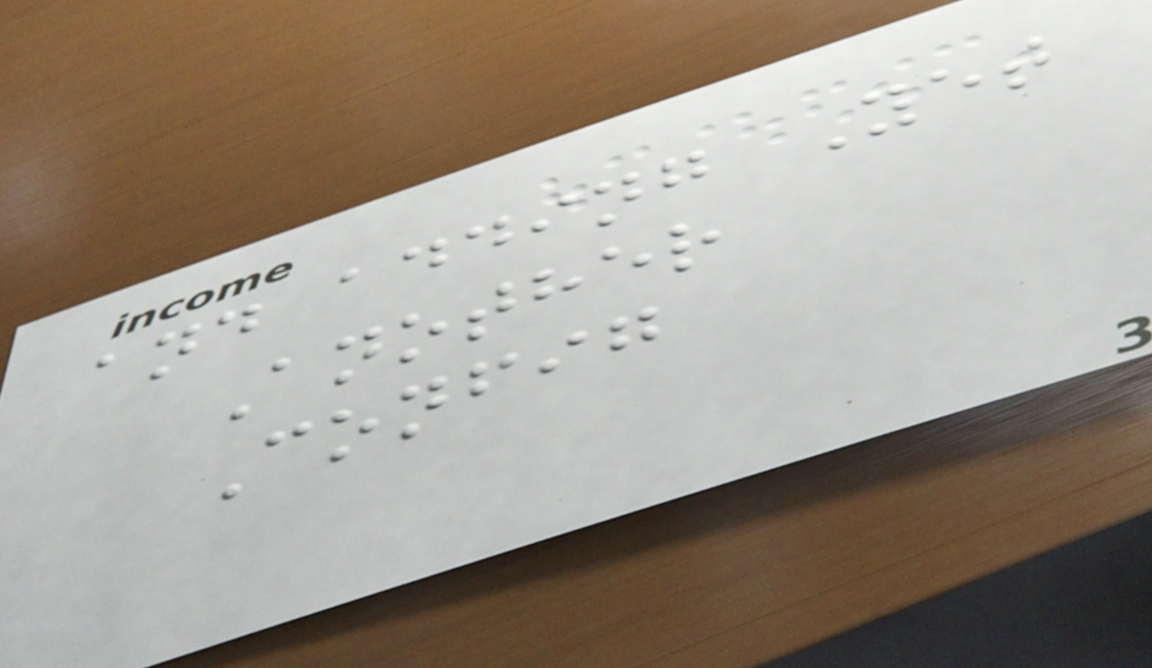and adding Yet
Another
Config
